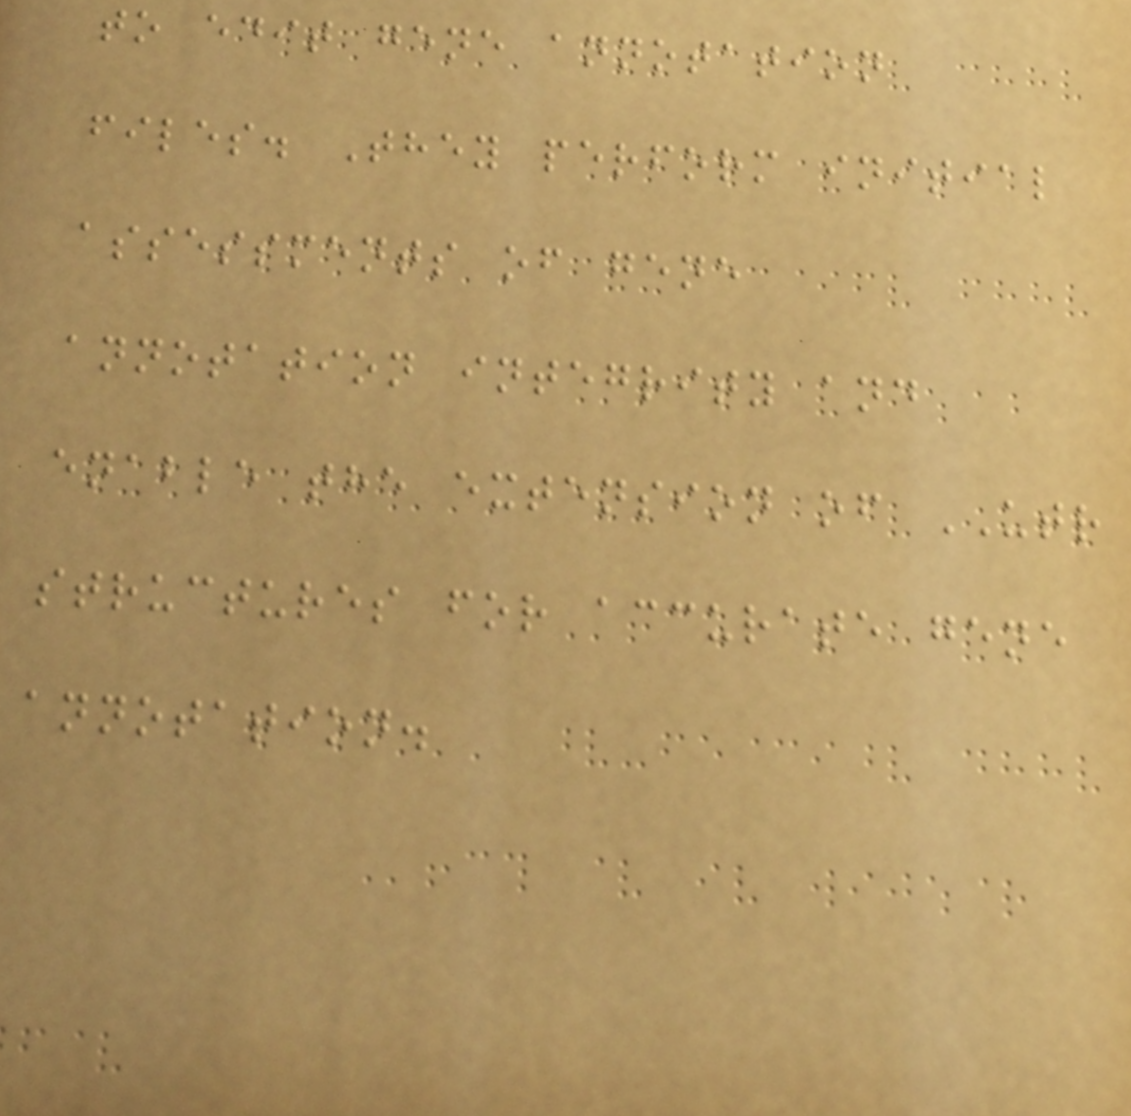to edit gene annotation
files. They perform initial
assessments of gene
annotation integrity and
enable the extension of UTR
structures for accurate gene
annotation.
